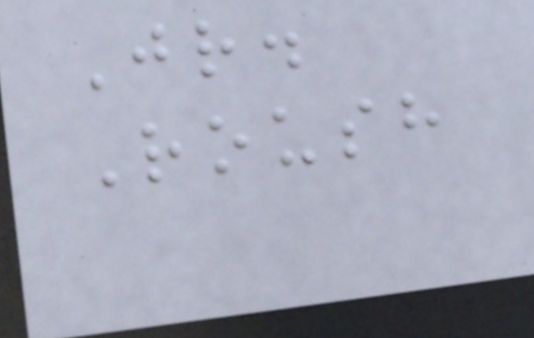Jr.
Roush
